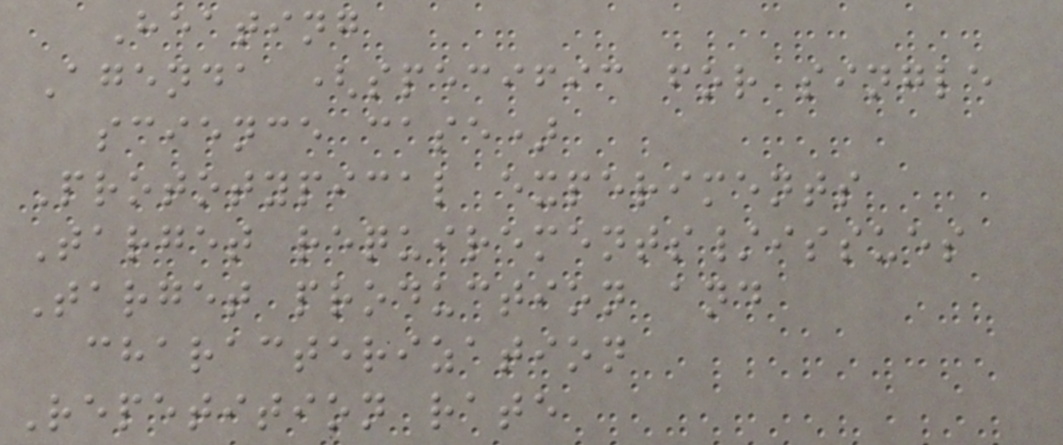Heating
Agenda (specific for single
science case)
Prototypical experiments
Target requirements/issues
Target production and
characterization
Repetition rate
